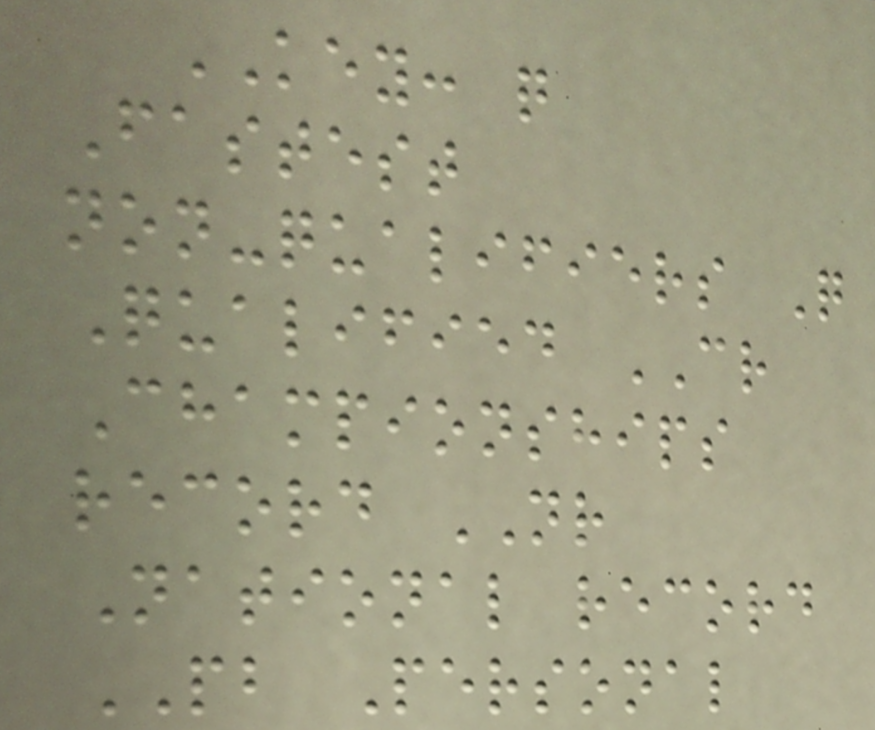KEY: q
Fastest
non-qualifiers Q
Qualified CR
Championships
record NR
National record
PB Personal
